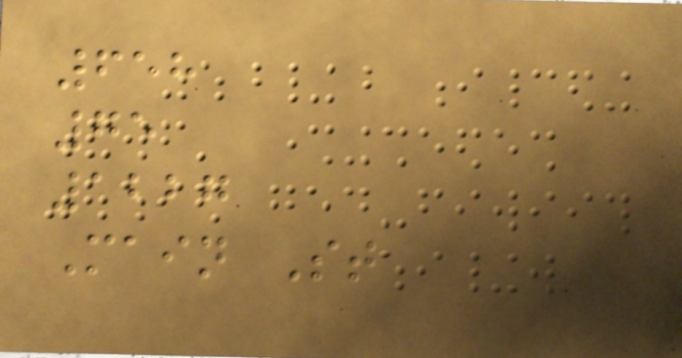658
75
1227
Main St
